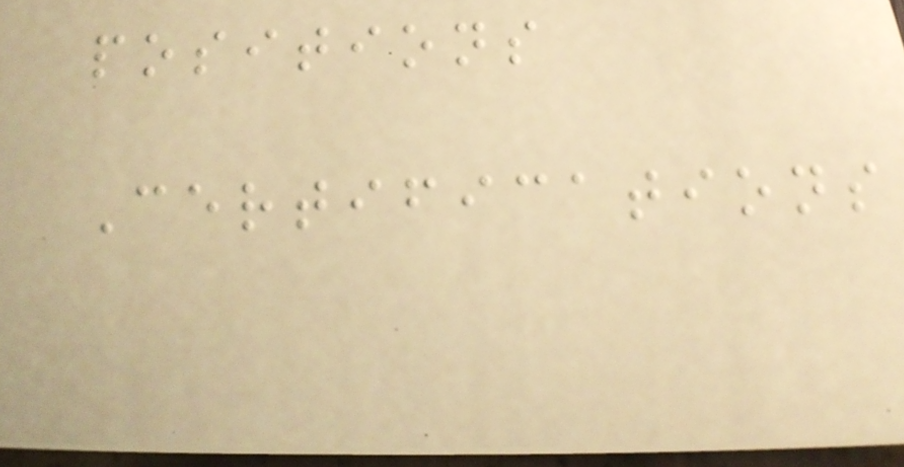positions
Certifications
